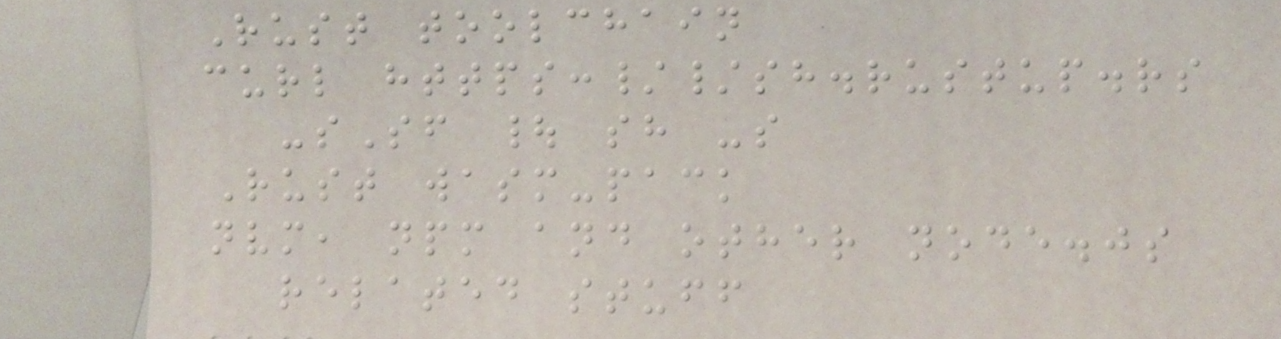Rust toolchain
curl https://sh.rustup.rs
-sSf | sh -s
Rust wasm-pack
nvm, npm and other node.js
related stuff
